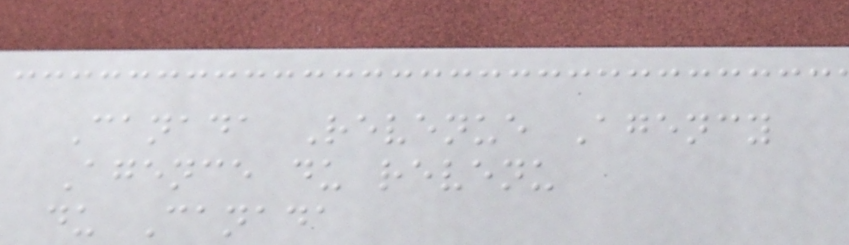Canada Revenue Agency
Agence du revenu
du Canada
